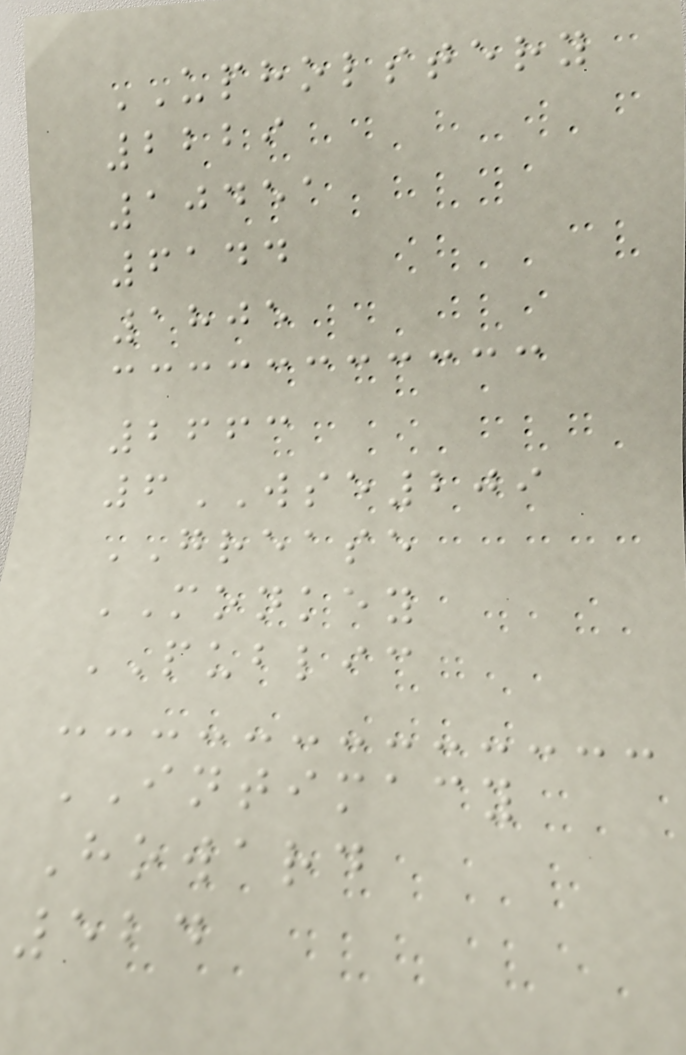UPHOLSTERY
2229
10451
6144
1805
2663
6WSE209
GREASE
MONKEY
PUBLIC
INTIMACY
Howard
524
